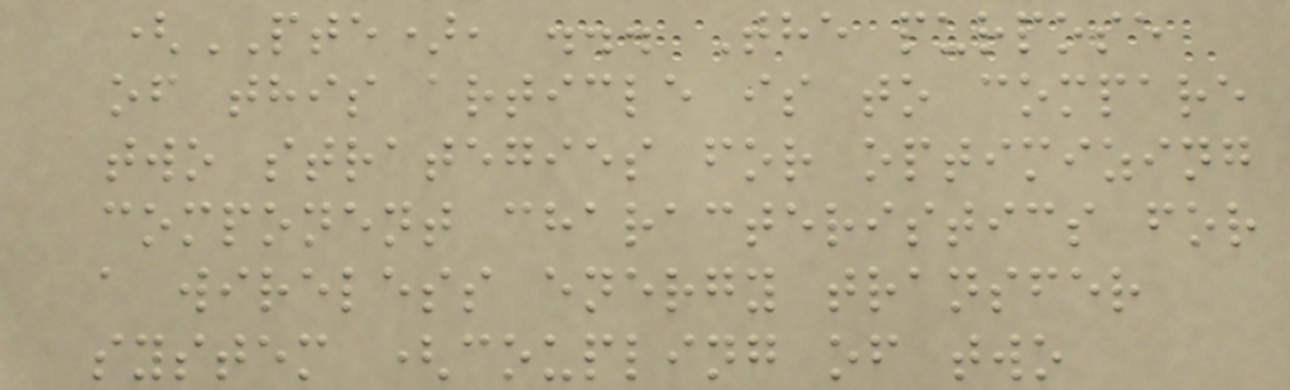(PTE), ... The purpose
of this article is to compare
two strategies for optimizing
component characteristics for
a wireless energy transfer
system (coupling of two
